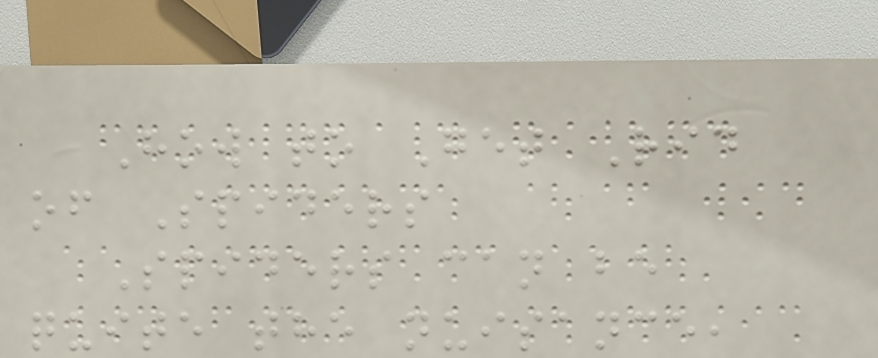How to Get Rid
of Spiders
Spiders can be
quite the nuisance,
